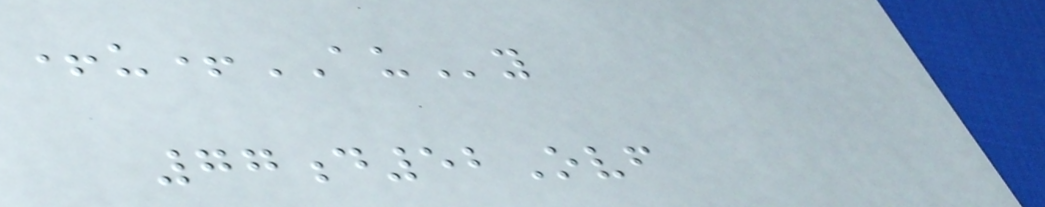+u+AUy
77d52Ovf
